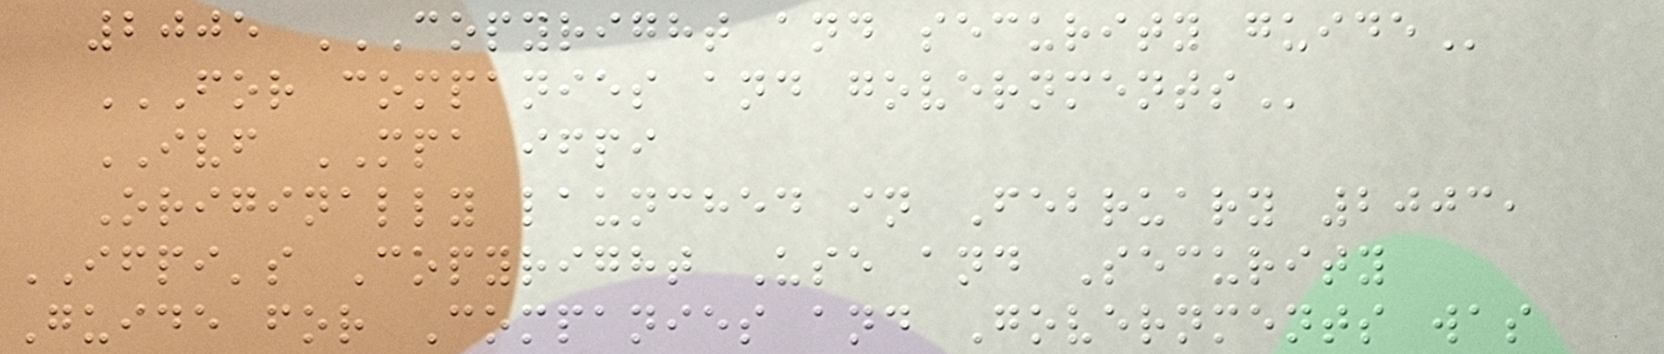2005 COPYRIGHT AND SECURITY GUIDE
FOR COMPANIES AND GOVERNMENTS
IVF MPA ifpi
Originally launched in February 2003,
IFPI's Copyright Use and Security
Guide for Companies and Governments was
